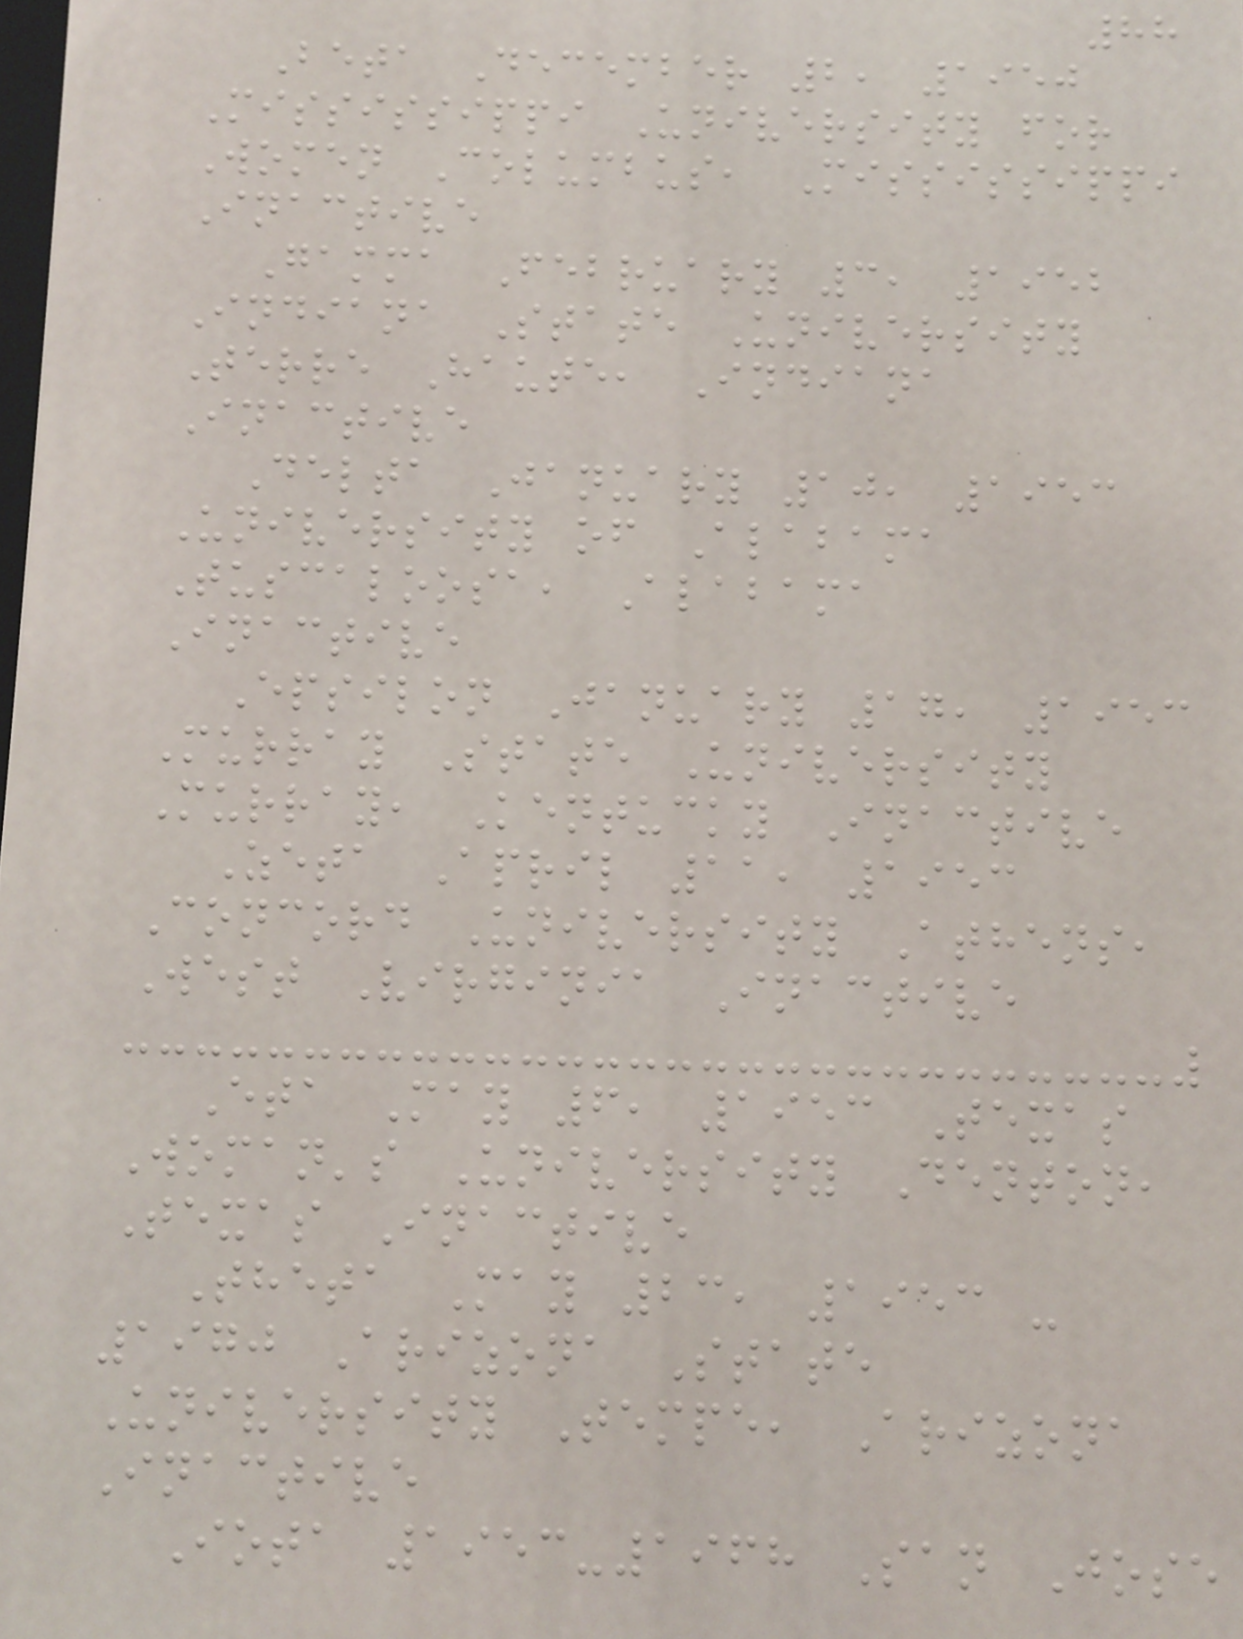88
Beta December 2, 1950
Mississippi University for
Women Columbus, Mississippi
Inactive
Gamma February 3, 1952
Indiana State University
Terre Haute, Indiana
Inactive
Delta January 10, 1953
University of Alabama
Tuscaloosa, Alabama
Inactive
Epsilon January 17, 1953
Murray State University
Murray, Kentucky Inactive
Zeta April 11, 1953
Concord University Athens,
West Virginia Inactive
Eta May 6, 1953 Texas
Woman's University Denton,
Texas Inactive
Theta May 23, 1953 -
1970 Arizona State
University Tempe, Arizona
Inactive
Iota 1953-1968 San Jose
